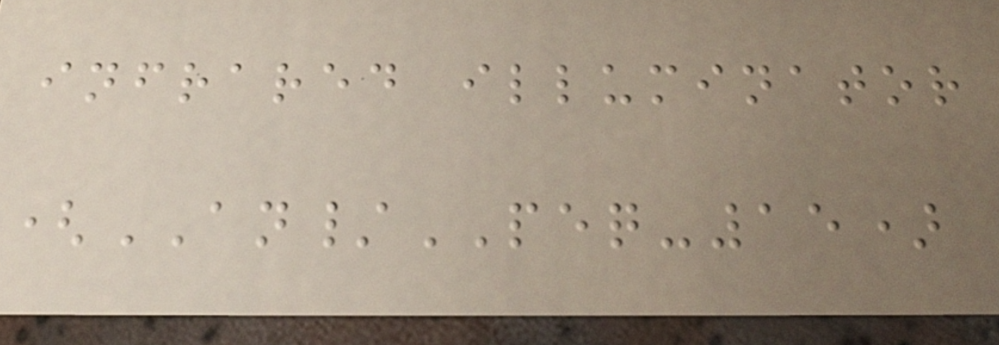infrared illuminator
(AN/PEQ-15)
